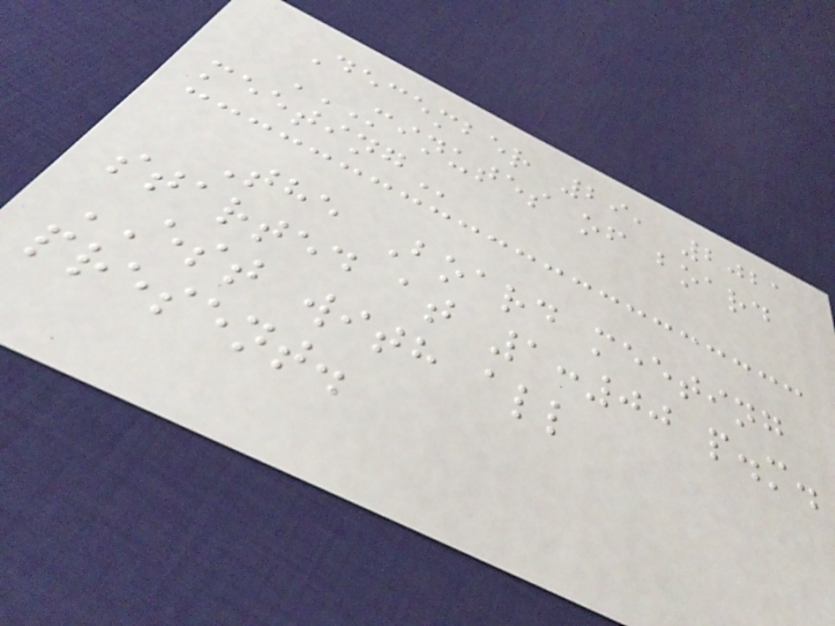December 29, 2021
MINUTES OF BOARD
MEETING
The Board meeting
started at 1:00 p.m.
EST with all
present.
